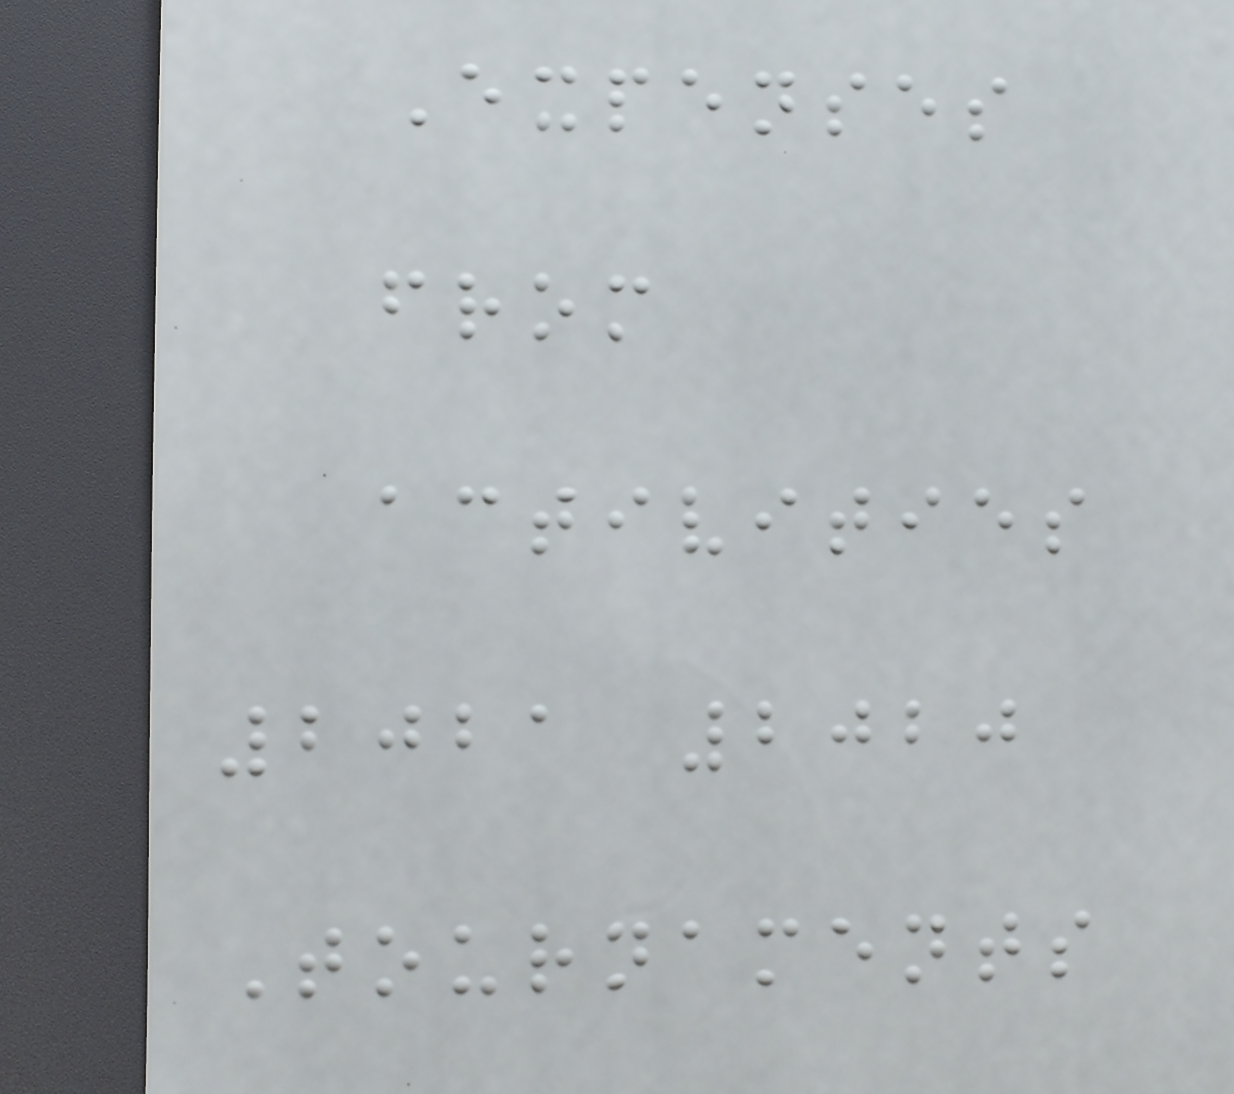Expenses
from
activities
2021 2020
Tournaments
